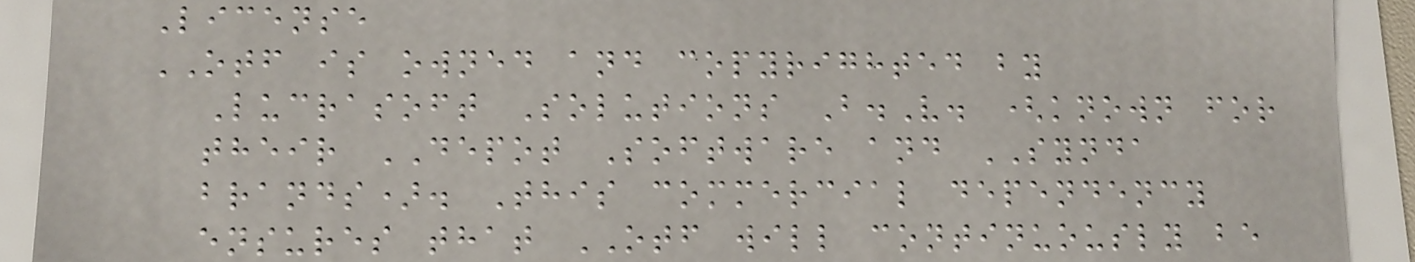License
OTF is owned and copyrighted by
Lucrasoft Solutions B.V. (known for
their DEPOT Software and SYNDA
brands). This commercial dependency
ensures that OTF will continuously be
